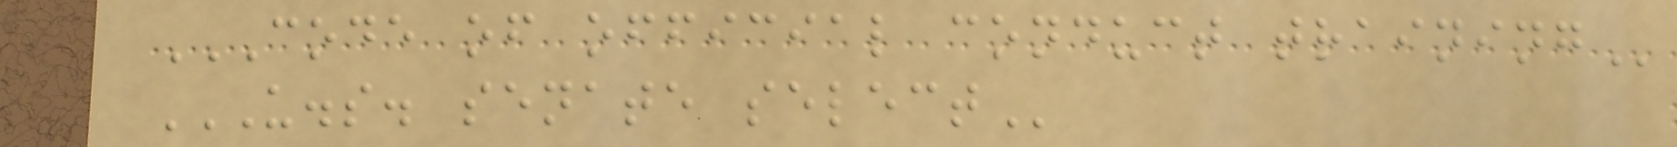CODE OF OFFICIAL CONDUCT TRAINING
U.S. SENATE SELECT
